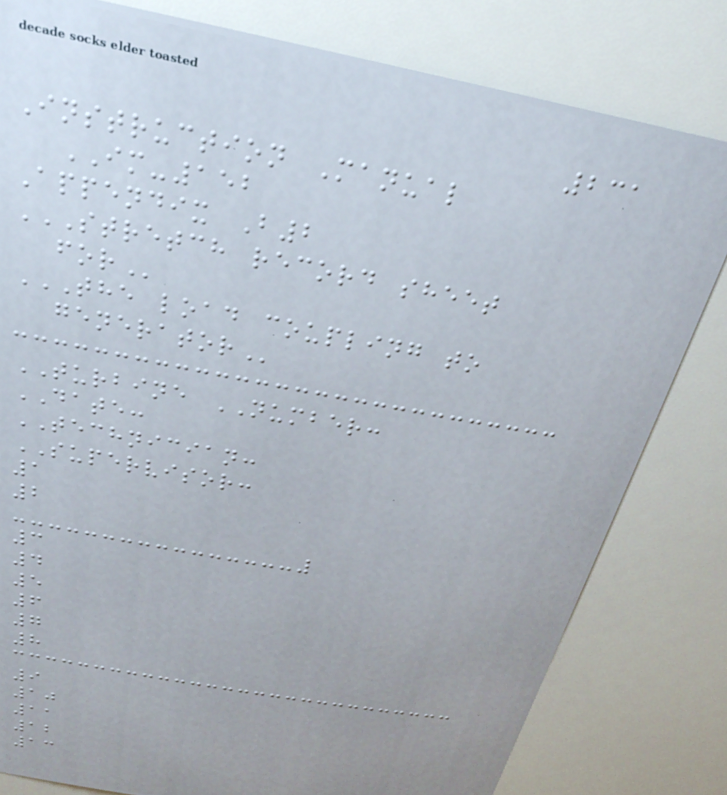231
Instruction Manual
IM-152
Appendix B2
STRETCH RECORD SHEET
FOR
THE LOAD COUPLING TO
GENERATOR
TURBINE NUMBER:
DATE:
TECHNICIAN:
SUPERVISOR:
1
2
3
4
5
6
7
8
9
10
11
12
13
